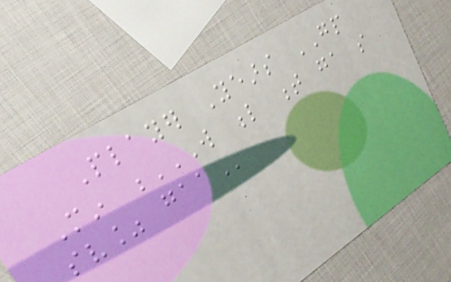Player Years GP
Min W L T GA SO
SV% GAA
